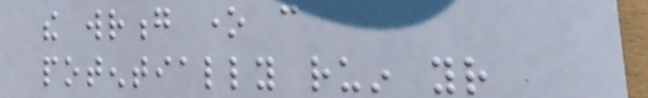the wrong one can
potentially ruin your
